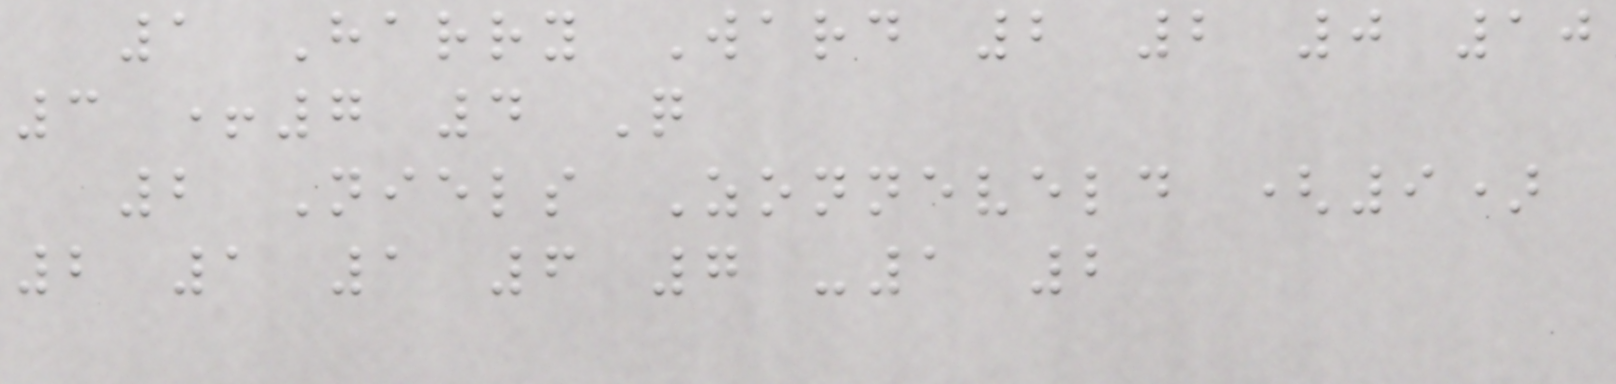1 Harry Ward 2 2 0 10
3 +7 4 Q
2 Niels Zonneveld (9)
2 1 1 6 7 -1 2
